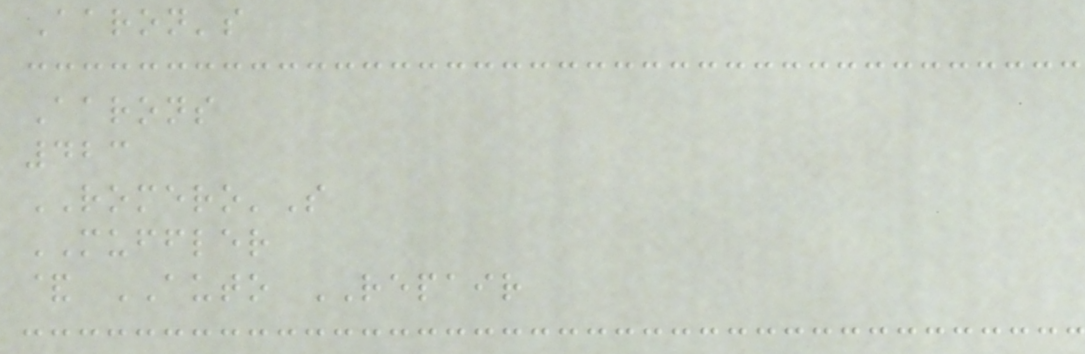Aaron's
Aarons
423
ROMERO'S
MUFFLER
& AUTO REPAIR
